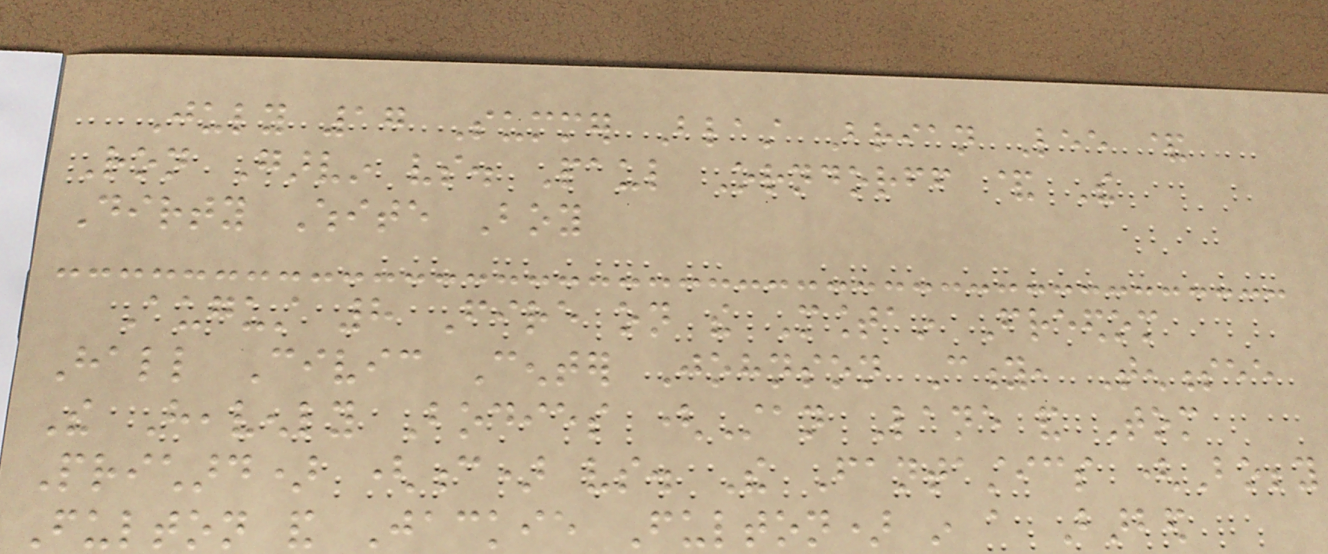July 17 Summer Blast Brian Lee &
Ron Garvin vs. Paul Orndorff & The
Dirty White Boy
August 8 Fire on the Mountain Freedom
Hall Civic Center Johnson City, Tennessee
The Heavenly Bodies (Stan Lane and Tom
Prichard) (c) vs. The Fantastics (Bobby
Fulton and Jackie Fulton) in a Barbed
